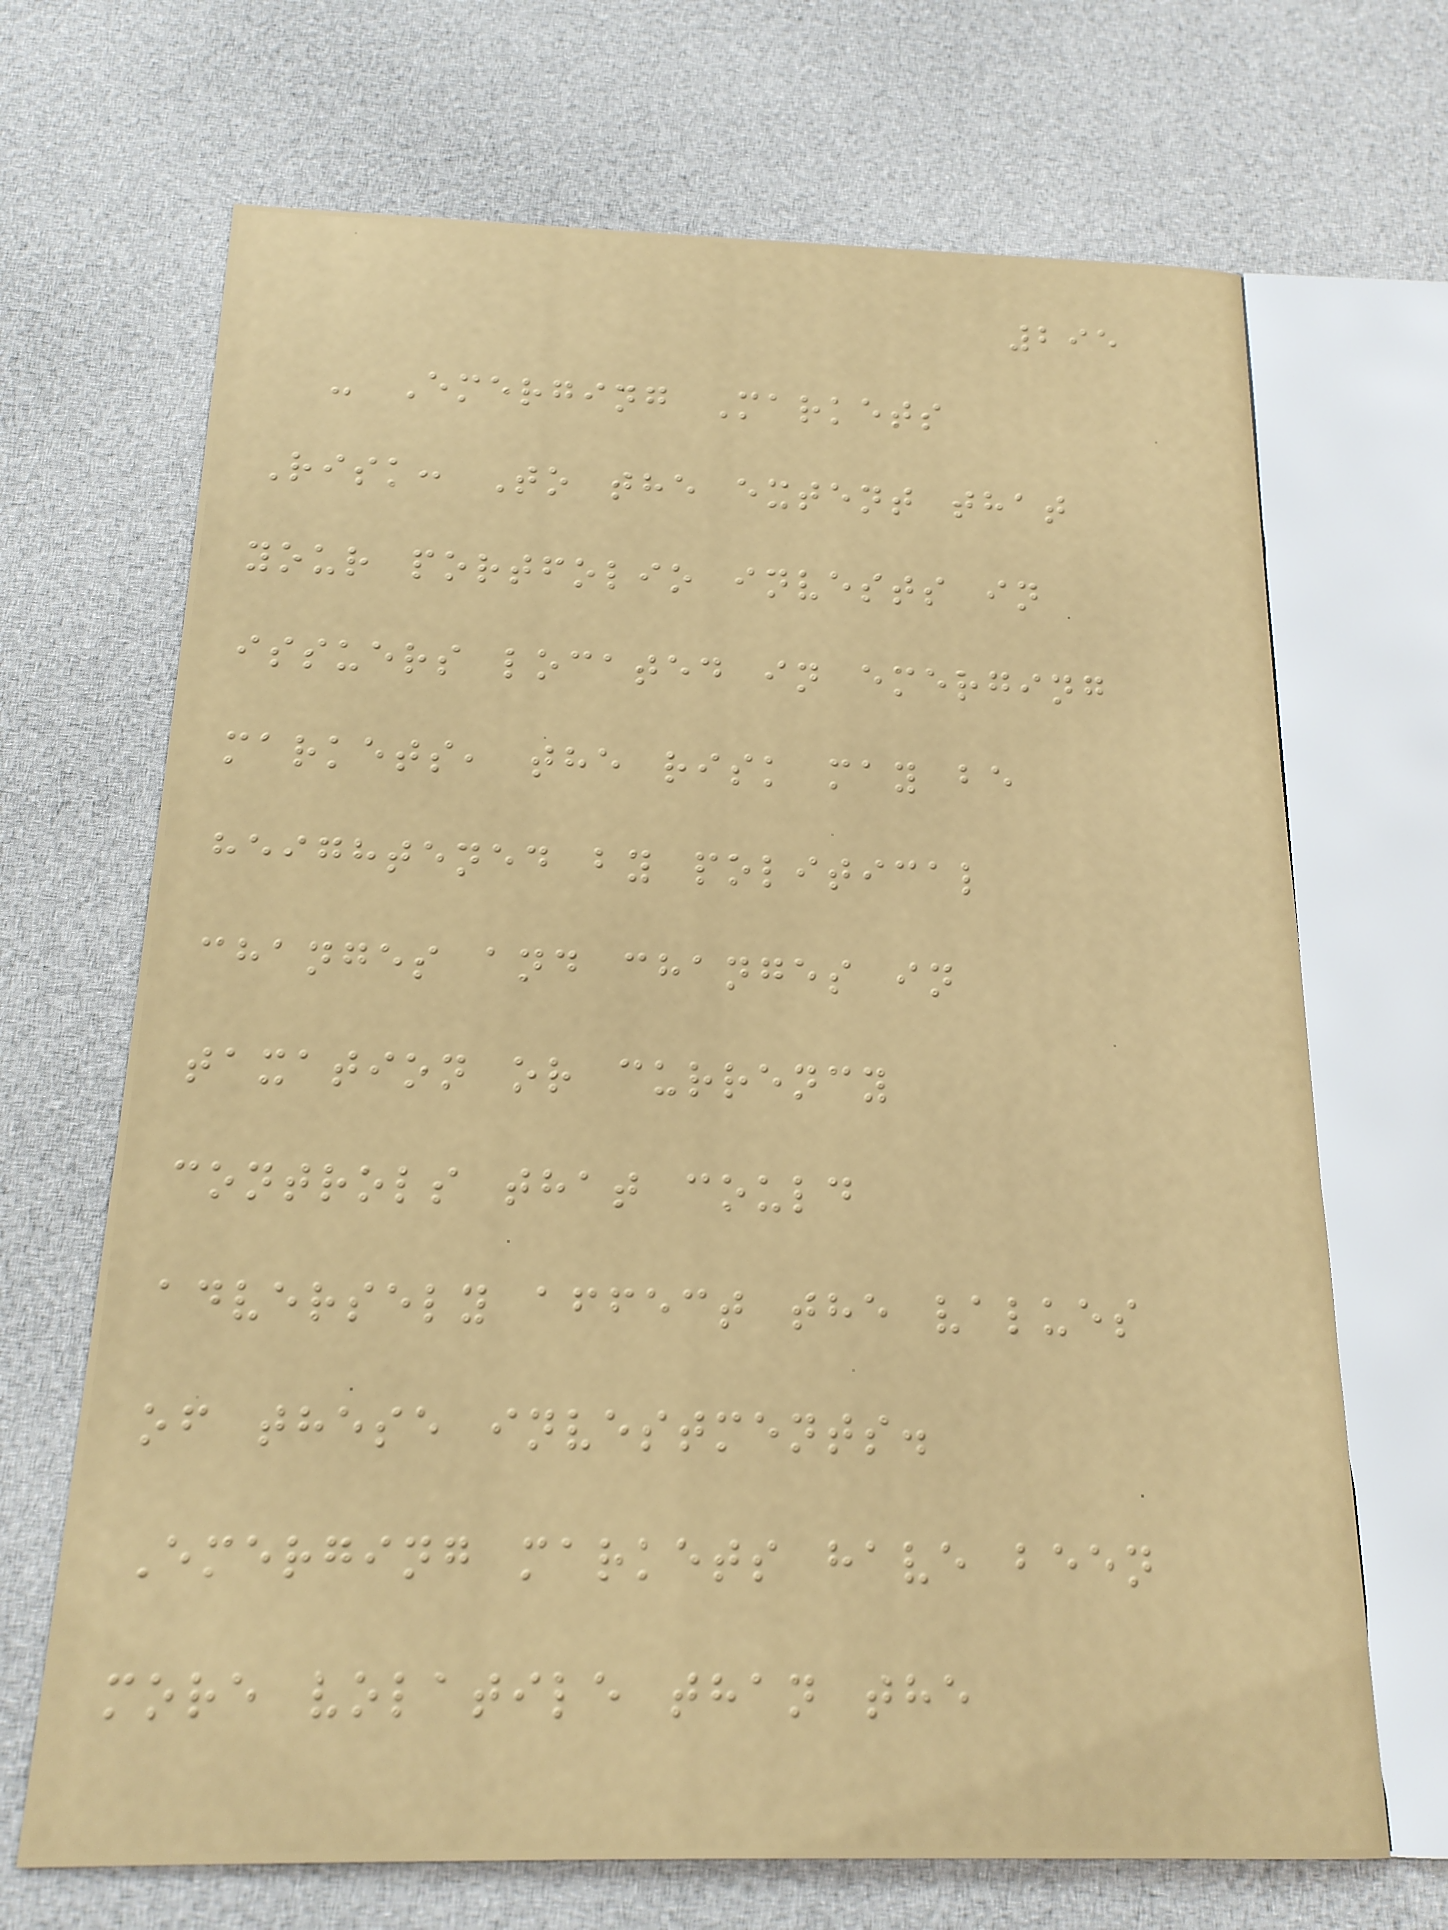295
- Emerging Markets
Risk: To the extent that
your portfolio invests in
issuers located in emerging
markets, the risk may be
heightened by political
changes and changes in
taxation or currency
controls that could
adversely affect the values
of these investments.
Emerging markets have been
more volatile than the
